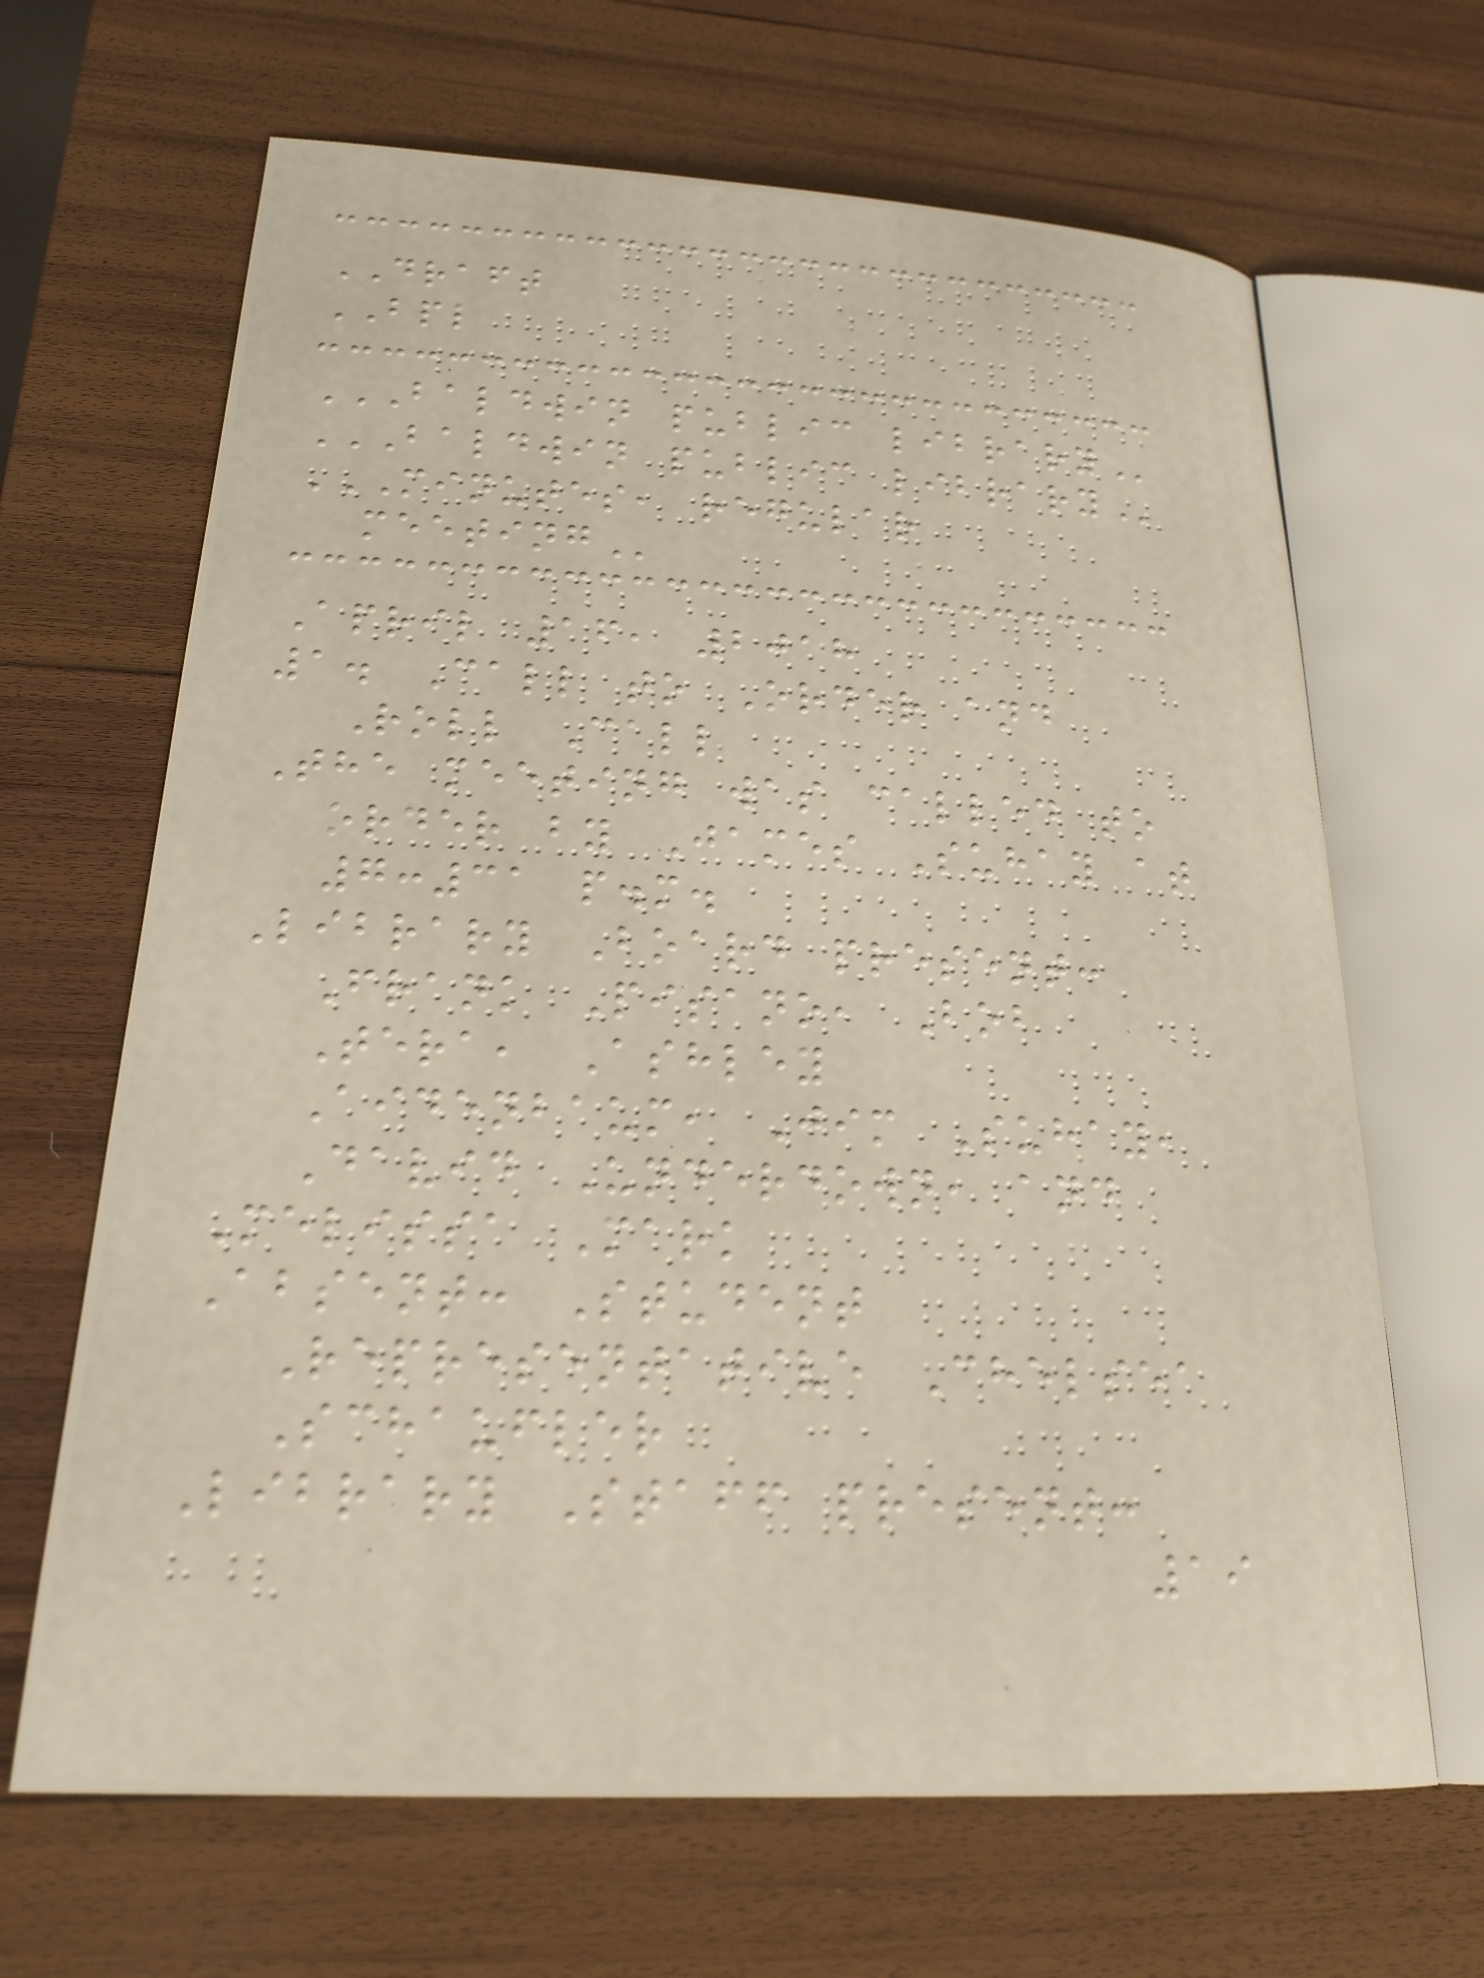DRAFT
BPL
BALDWIN PUBLIC LIBRARY
BALDWIN PUBLIC LIBRARY
MINUTES, REGULAR
MEETING
April 16, 2018
1. Call to Order and
Roll Call
The meeting was called to
order by James Suhay at
7:31 p.m.
Library Board present:
Frank Pisano, Bob
Tera, Ashley
Aidenbaum, Jim Suhay,
David Underdown, and
Melissa Mark
Absent: Student
Representative Chelsea
Schaufler
Library Staff present:
19
